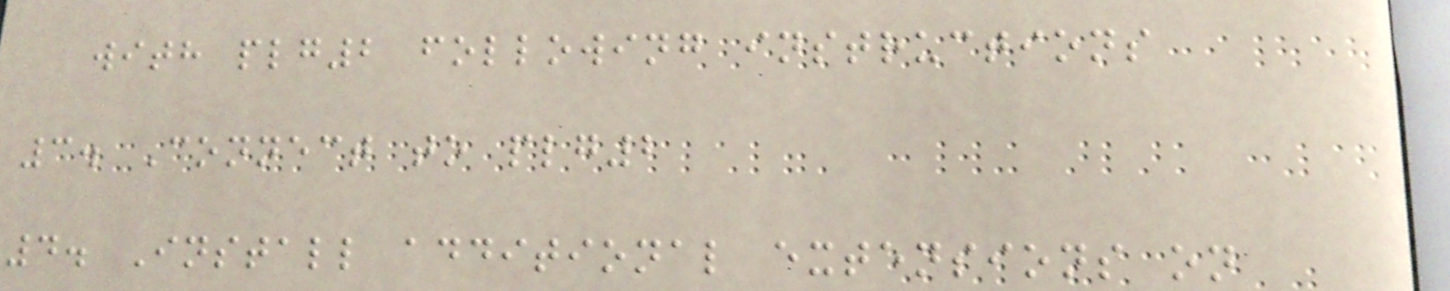with plg2 following instructions
3. Connect to plg2
4. Install additional extensions on
